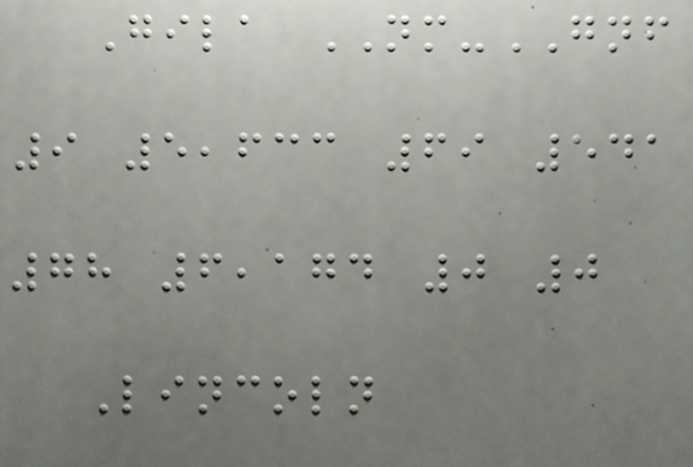Gila NM-GNF
9 5,633 69 541
78 6,174 0 0
Lincoln
